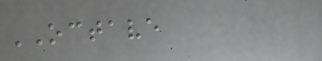OCTAVE
